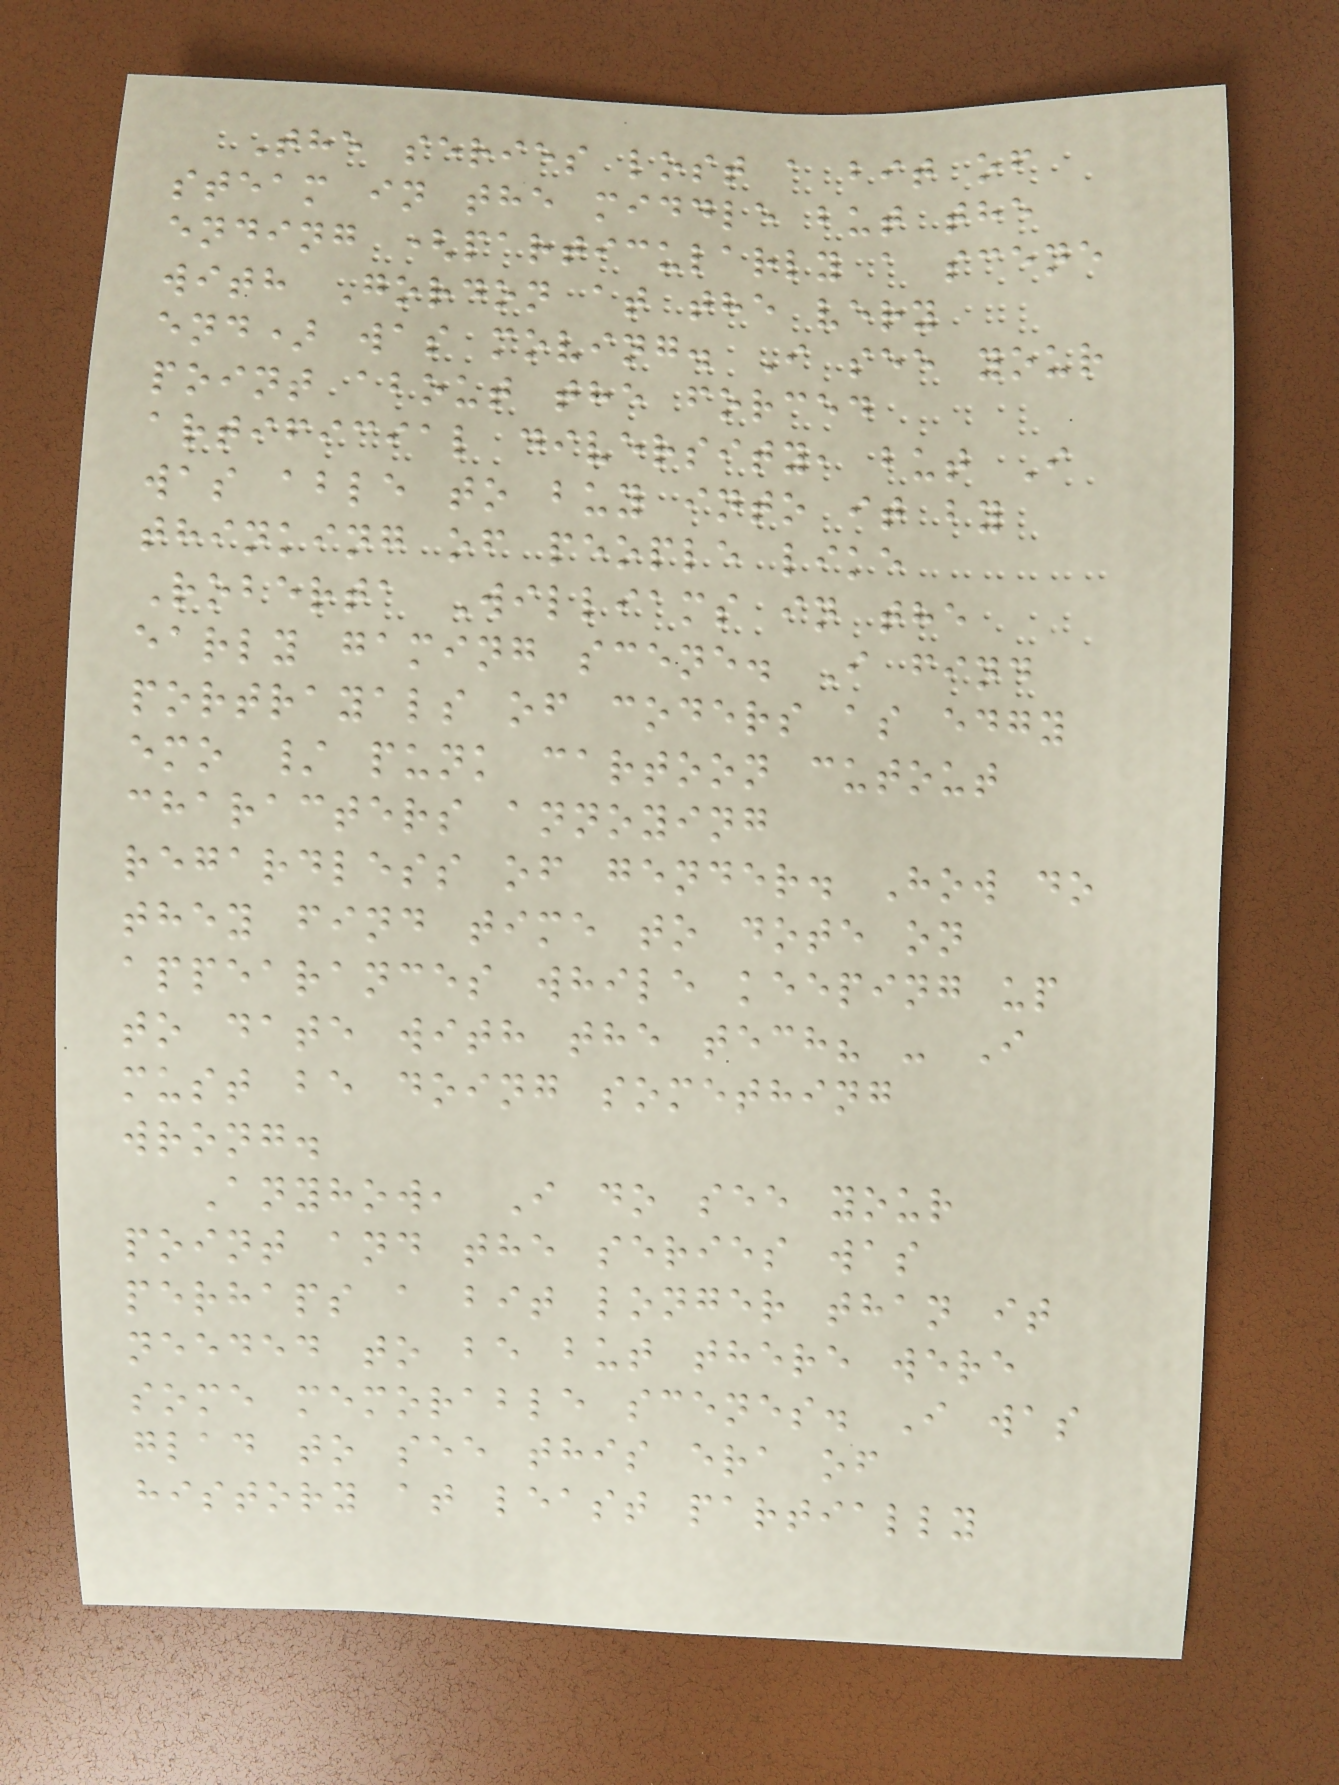The series lost a bit of
steam in the middle but the
ending (particularly a scene
with Gordon at the very
end) was moving. I see your
point about the forced
artificial diversity, but I
was able to buy into it by
thinking of people like
Roberta Williams in the
early gaming scene. I find
portrayals of coders as edgy
emo / punk cartoon cutout
characters annoying
regardless of gender. How do
they find time to dote on
appearances while keeping up
to date with the tech? - I
must be doing something
wrong.
Anyhow, I do see your
point and the series was
perhaps a bit longer than it
needed to be but there were
some memorable scenes. I was
glad to see this era of
history at least partially
